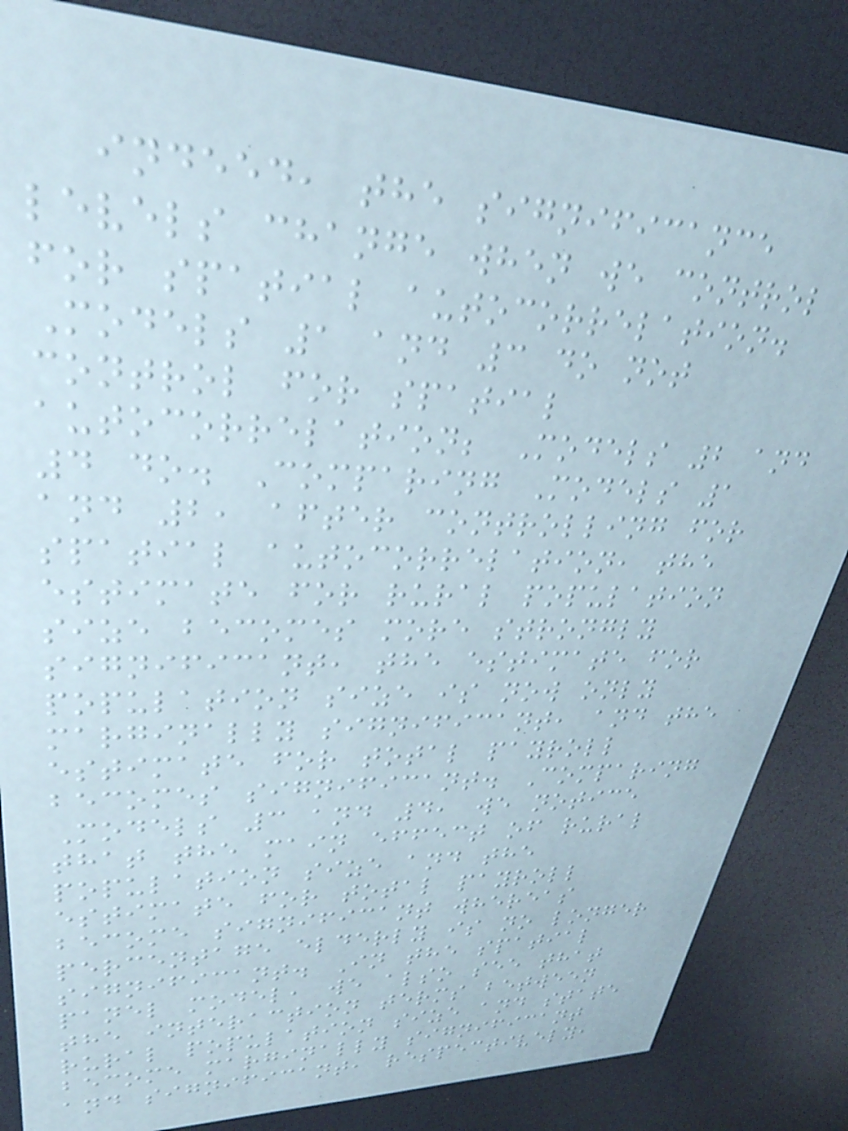indeed, the significance
levels change when we control
for spatial autocorrelation.
Models 1 and 3 do not
control for spatial
autocorrelation; Models 2 and
4 do. Comparing Models 1
and 2, after controlling for
spatial autocorrelation, the
estimate for rural population
size becomes more strongly
significant, the estimate for
population size is now only
marginally significant, and the
estimate for total payroll
becomes significant. Comparing
Models 3 and 4, we notice
that the main effect of rural
population size and the
estimate for total payroll
become significant whereas
percentage elderly is no longer
significant. In the spatial
panel model, we also see that
the interaction terms between
rural population size and state
become marginally significant
and significant, respectively,
